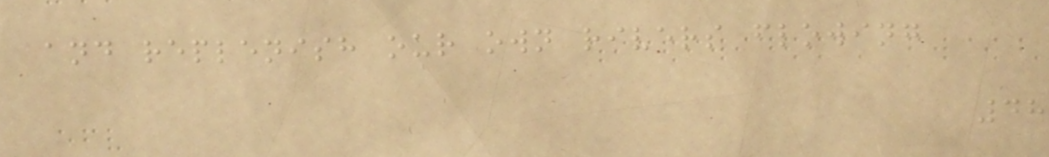and replenish our own rivers flowing
48
